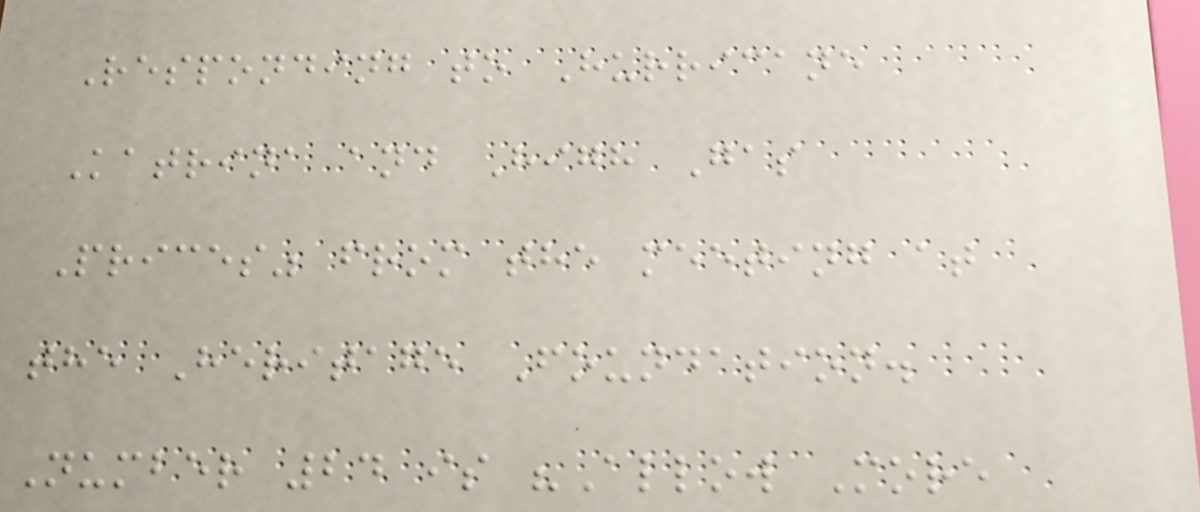Responding to Hurricane
Katrina and High Gas
Prices" from the meeting at
the Heritage Foundation.
Number 24 is "Allow More
